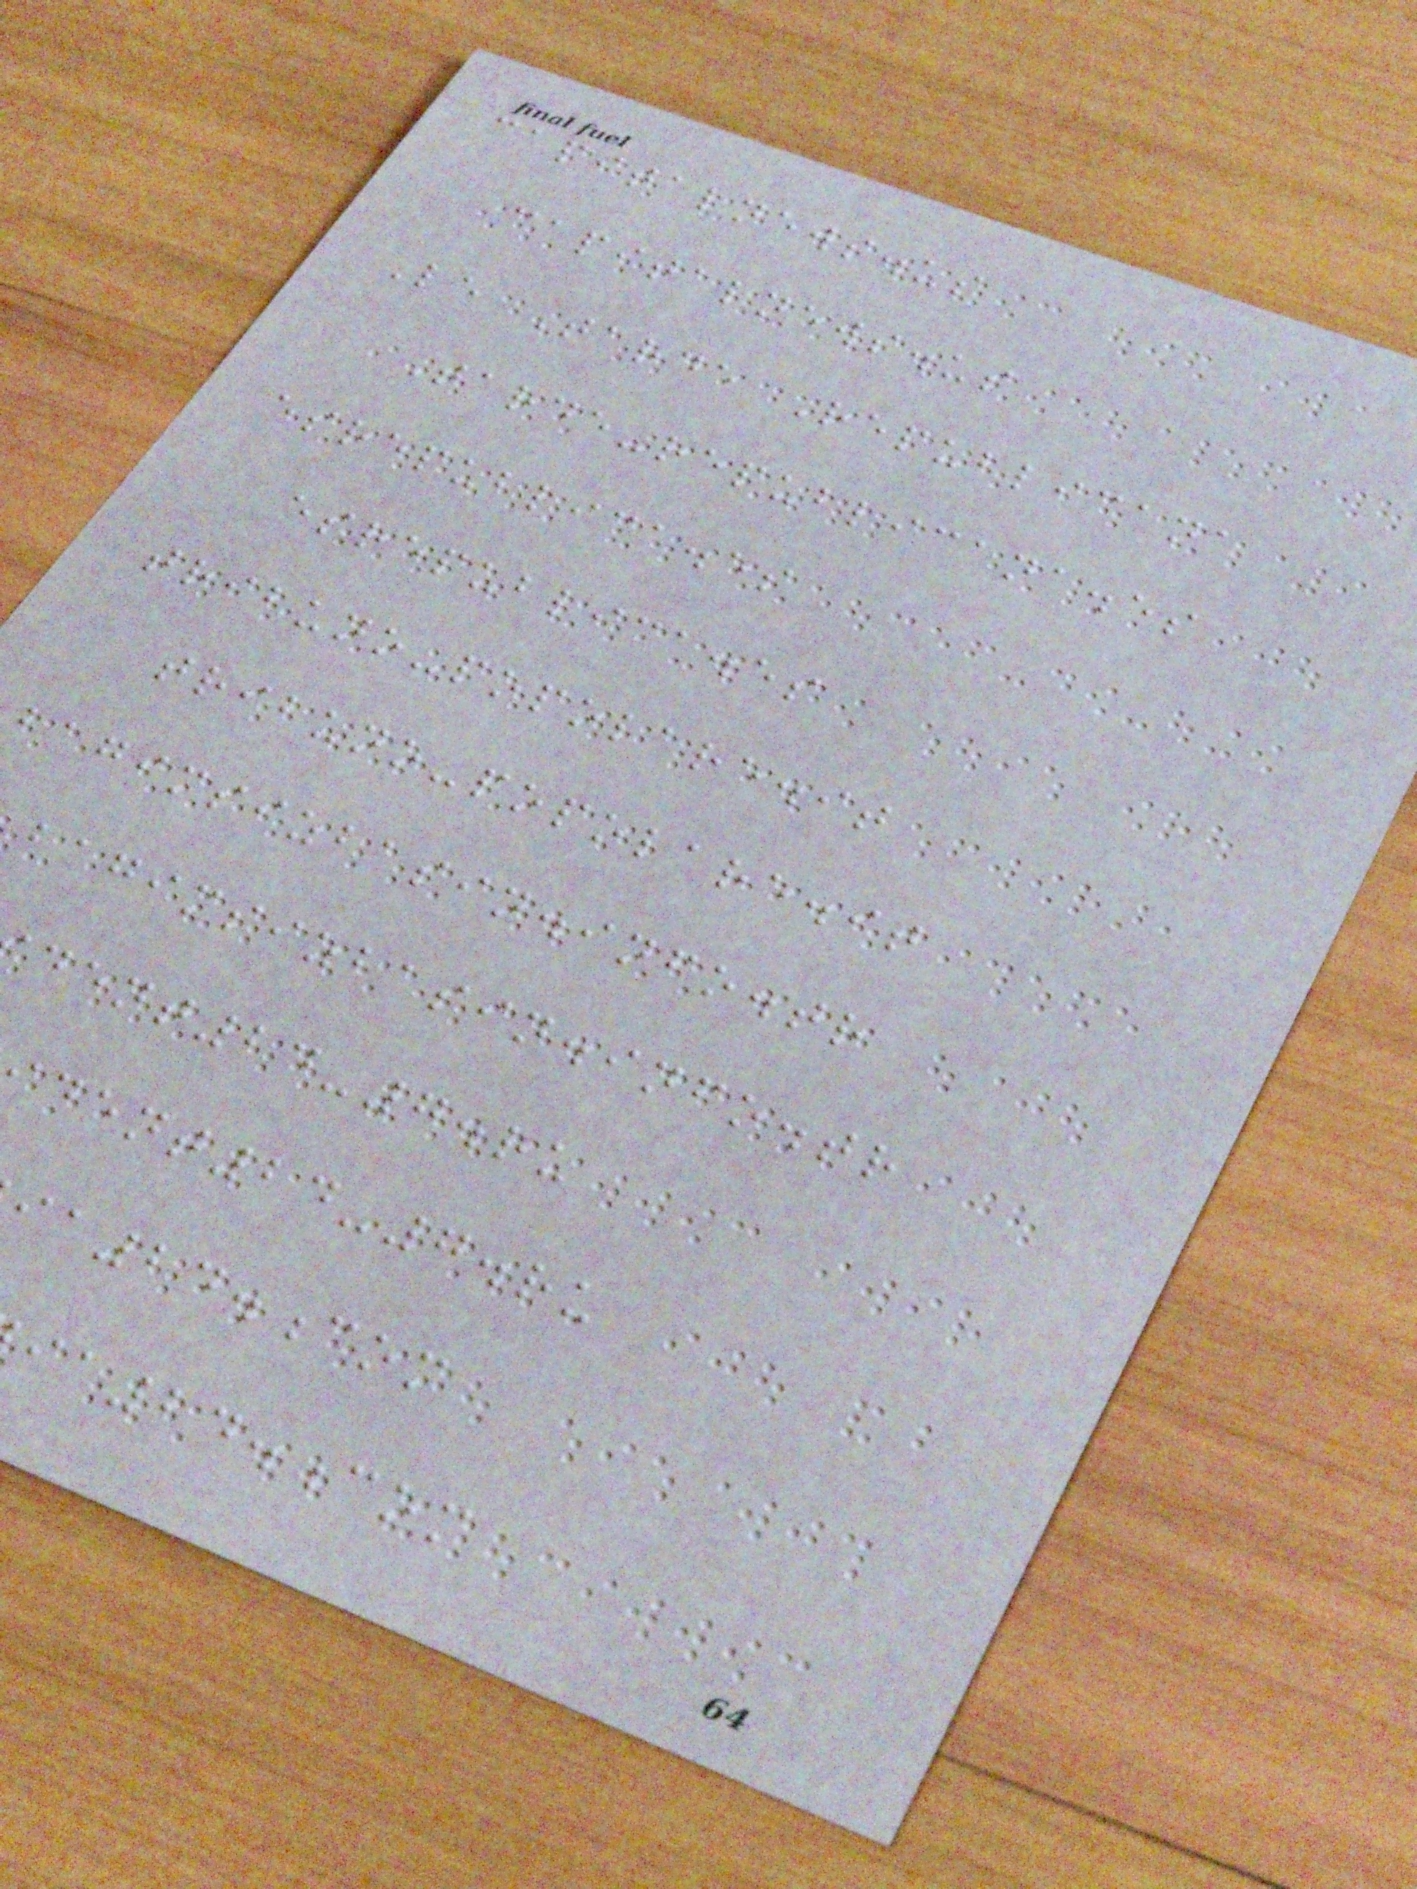capitalnews.us
capitalnews.us
Le Tarde Republicana
Tarde-republicana.es
esrepublica.es
esrepublica.es
tribuno-popolare.it
tribuno-popolare.it
bagimsizbasin.info.tr
bagimsizbasin.info.tr
dent24-7.ru
dent24-7.ru
ia24.com
ia24.com
